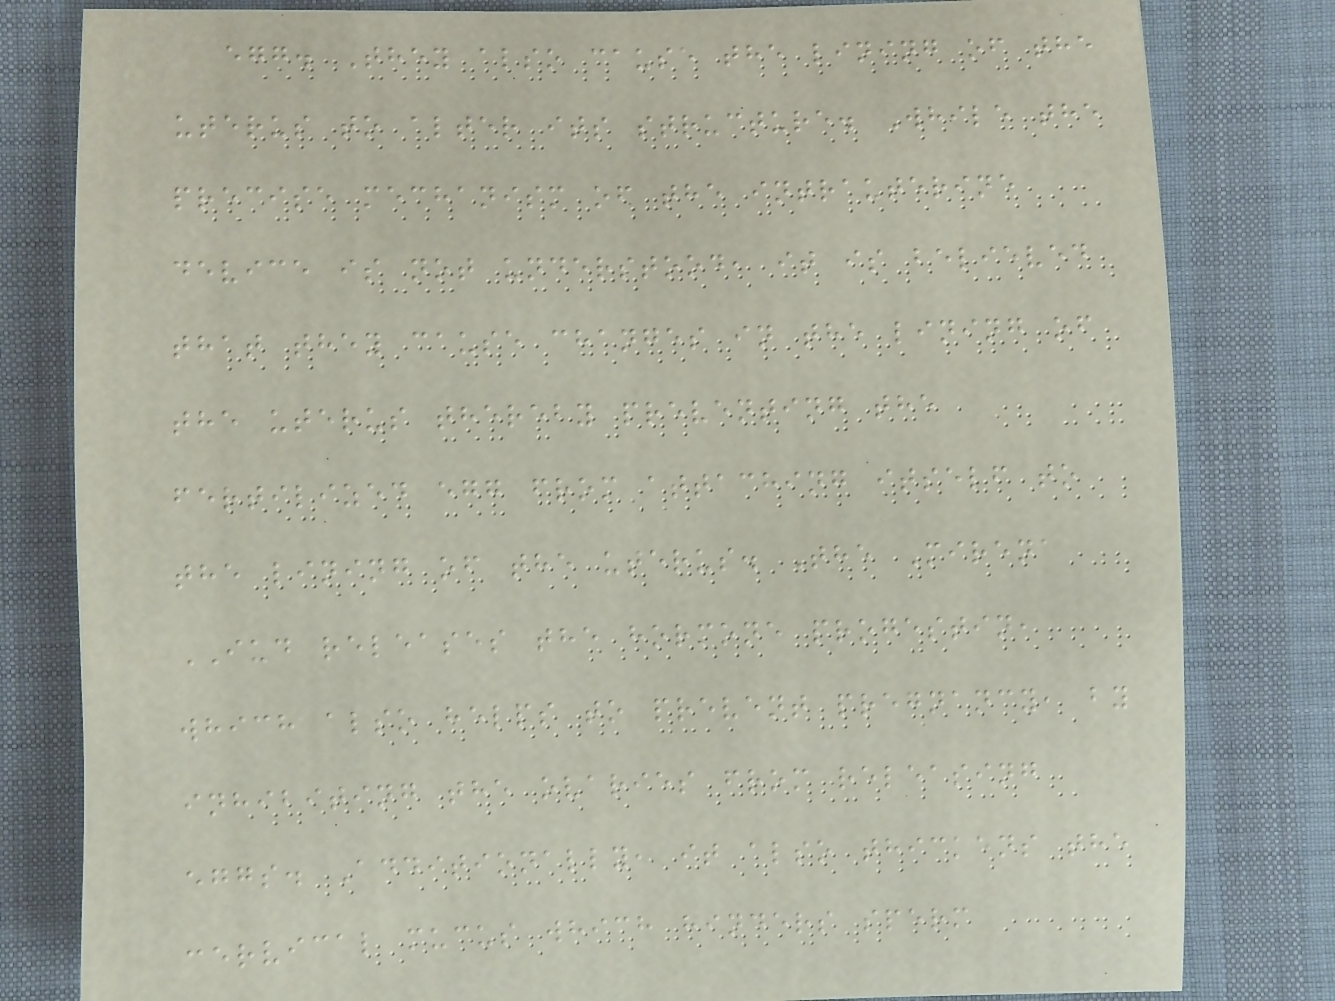egg. They also cause the lining of the
uterus to alter its structure. While the
precise mechanism of the intrauterine
device is not understood, it is believed
that they cause changes in the lining of
the uterus thereby preventing the
fertilized egg from attaching itself to
the lining of the uterus. The Mirena
IUD releases the hormone progestin,
which also helps to prevent pregnancy, by
inhibiting the ovaries from releasing
eggs. Additionally, it also thickens the
cervical mucus which hinders sperm
